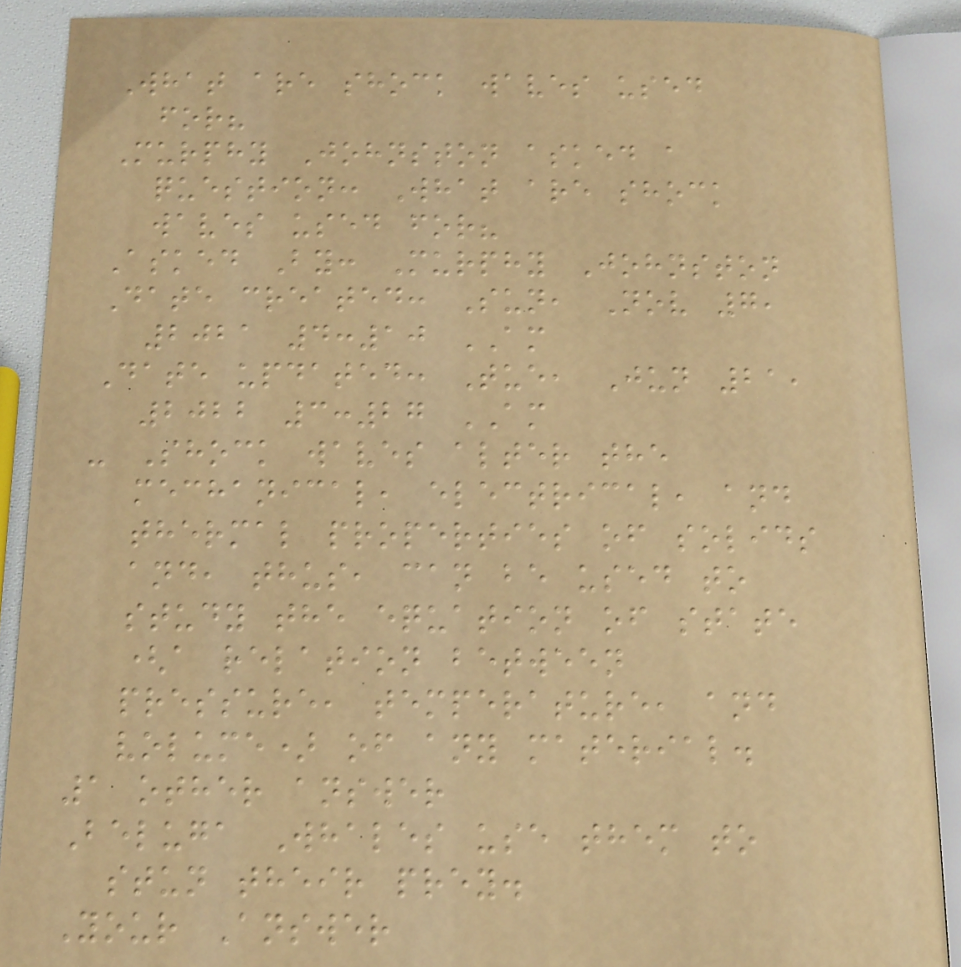What are shock waves used
for?
Murphy Johnston asked a
question: What are shock
waves used for?
Asked By: Murphy Johnston
Date created: Sun, Nov 7,
2021 4:10 AM
Date updated: Tue, Jun 21,
2022 3:27 AM
- Shock waves alter the
mechanical, electrical, and
thermal properties of solids
and, thus, can be used to
study the equation of state
(a relation between
pressure, temperature, and
volume) of any material.
1 other answer
Beluga Whales use them to
stun their prey.
Your Answer
